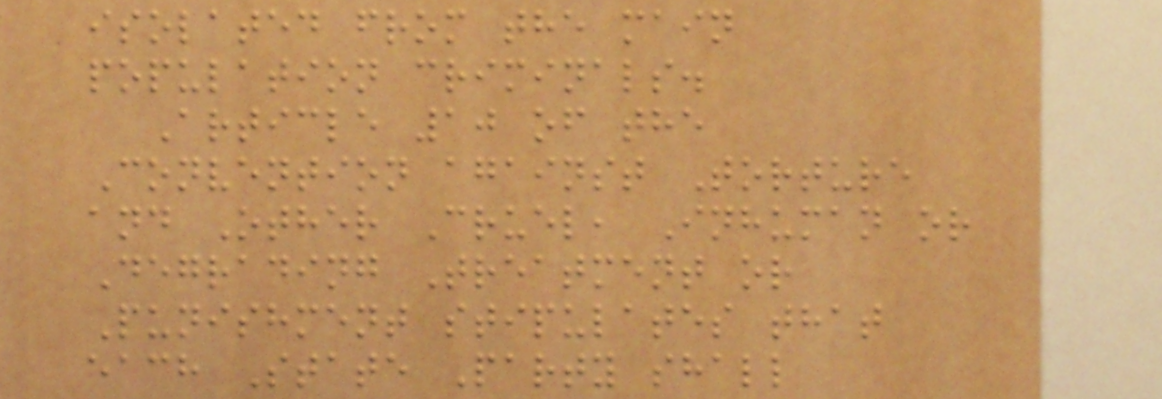isolated from the main
population criminals.
Article 10 of the
Convention against Torture
and Other Cruel, Inhuman or
Degrading Treatment or
Punishment stipulates that
each State Party shall
